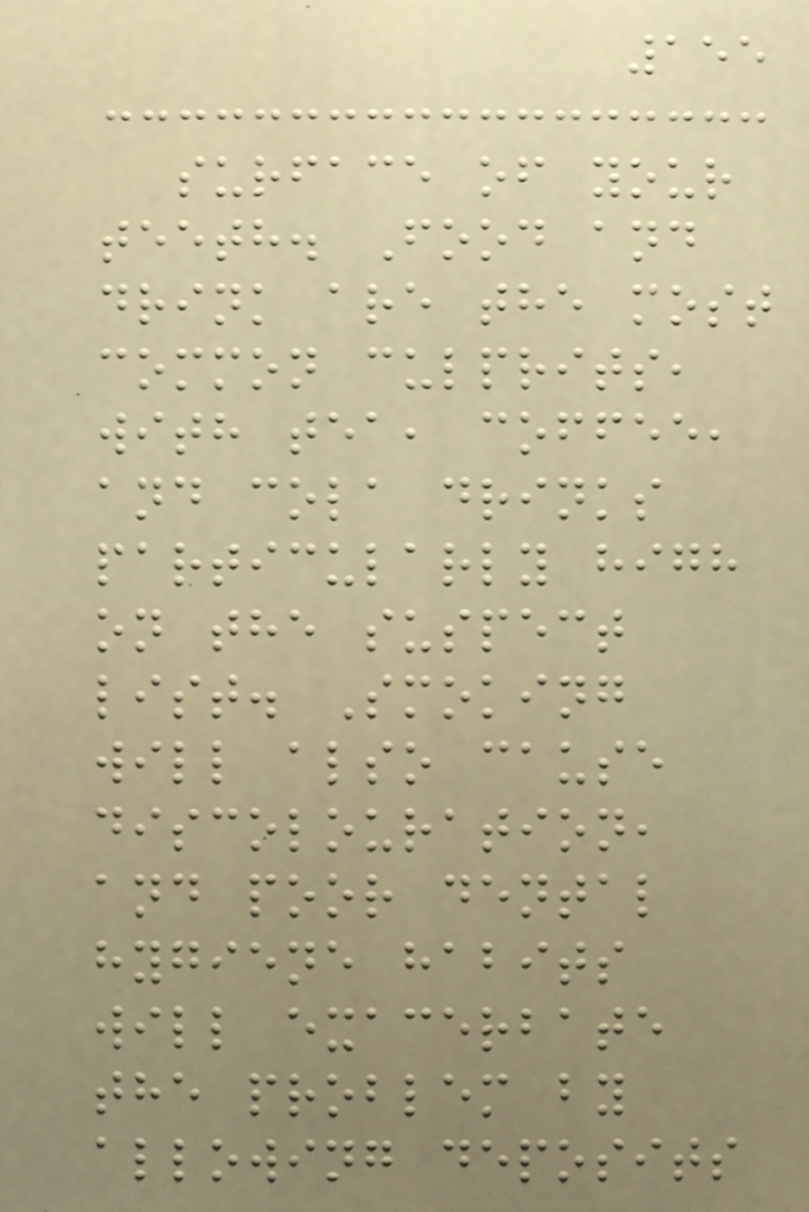155
surface of your
teeth. Food and
drink are the most
common culprits,
with tea, coffee,
and cola drinks
particularly high
on the suspect
list. Smoking
will also cause
discolouration,
and poor dental
hygiene habits
will exacerbate
the problem by
allowing deposits
